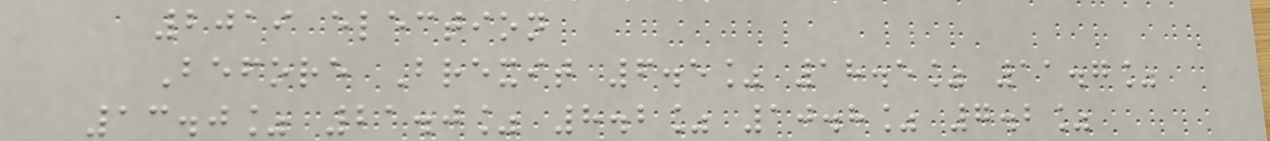2019 election
Before Brexit 6.5% 18.5% 11.7%
13.0% 21.0% 8.2% 10.8% 7.2%
